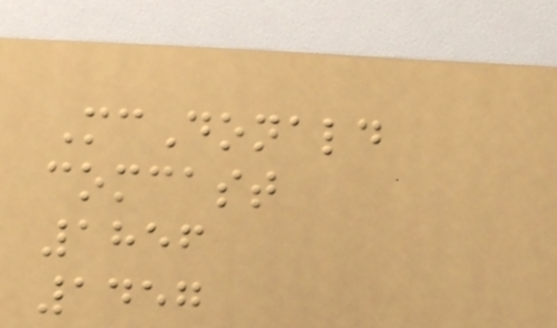McDonald
comcast
1856
1457
